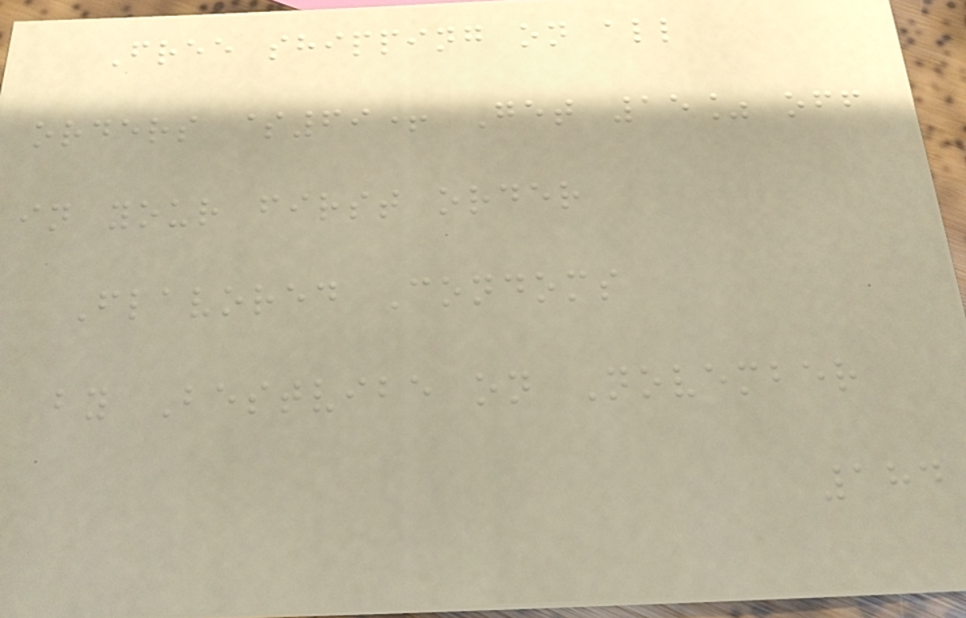Free shipping on all
orders $69+ Get 15% off
in your first order
Flavored Condoms
by Bestvibe on November
184
